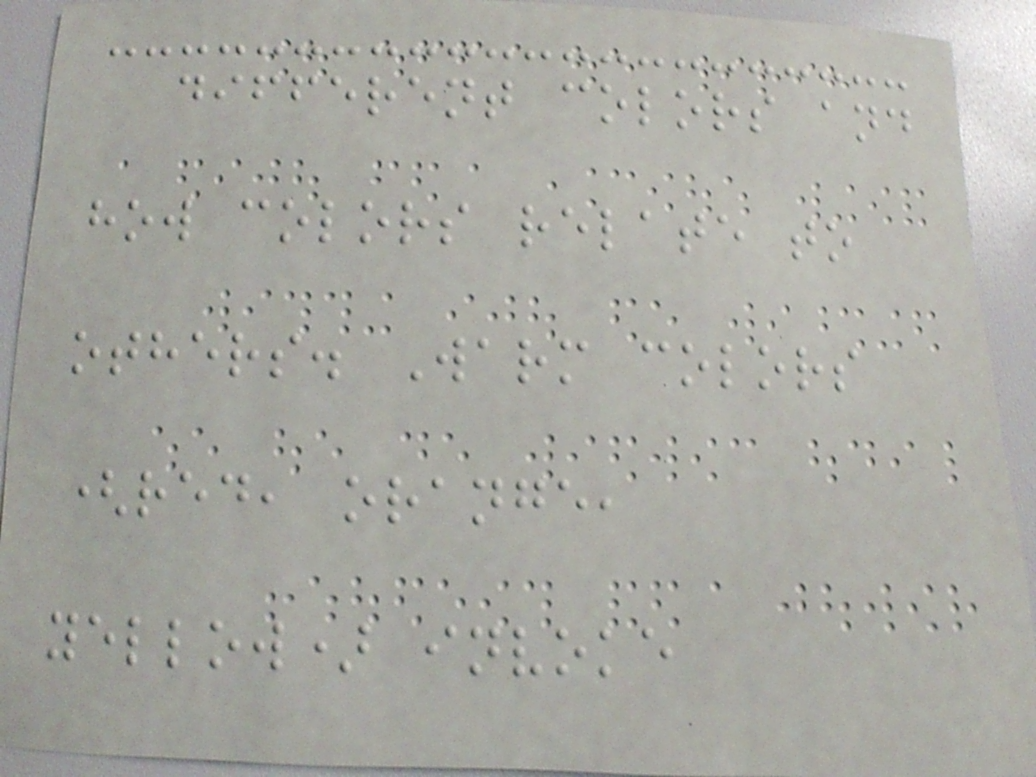different colors and
how colors relate to
others. Warm colors
(red, orange,
yellow) invoke
